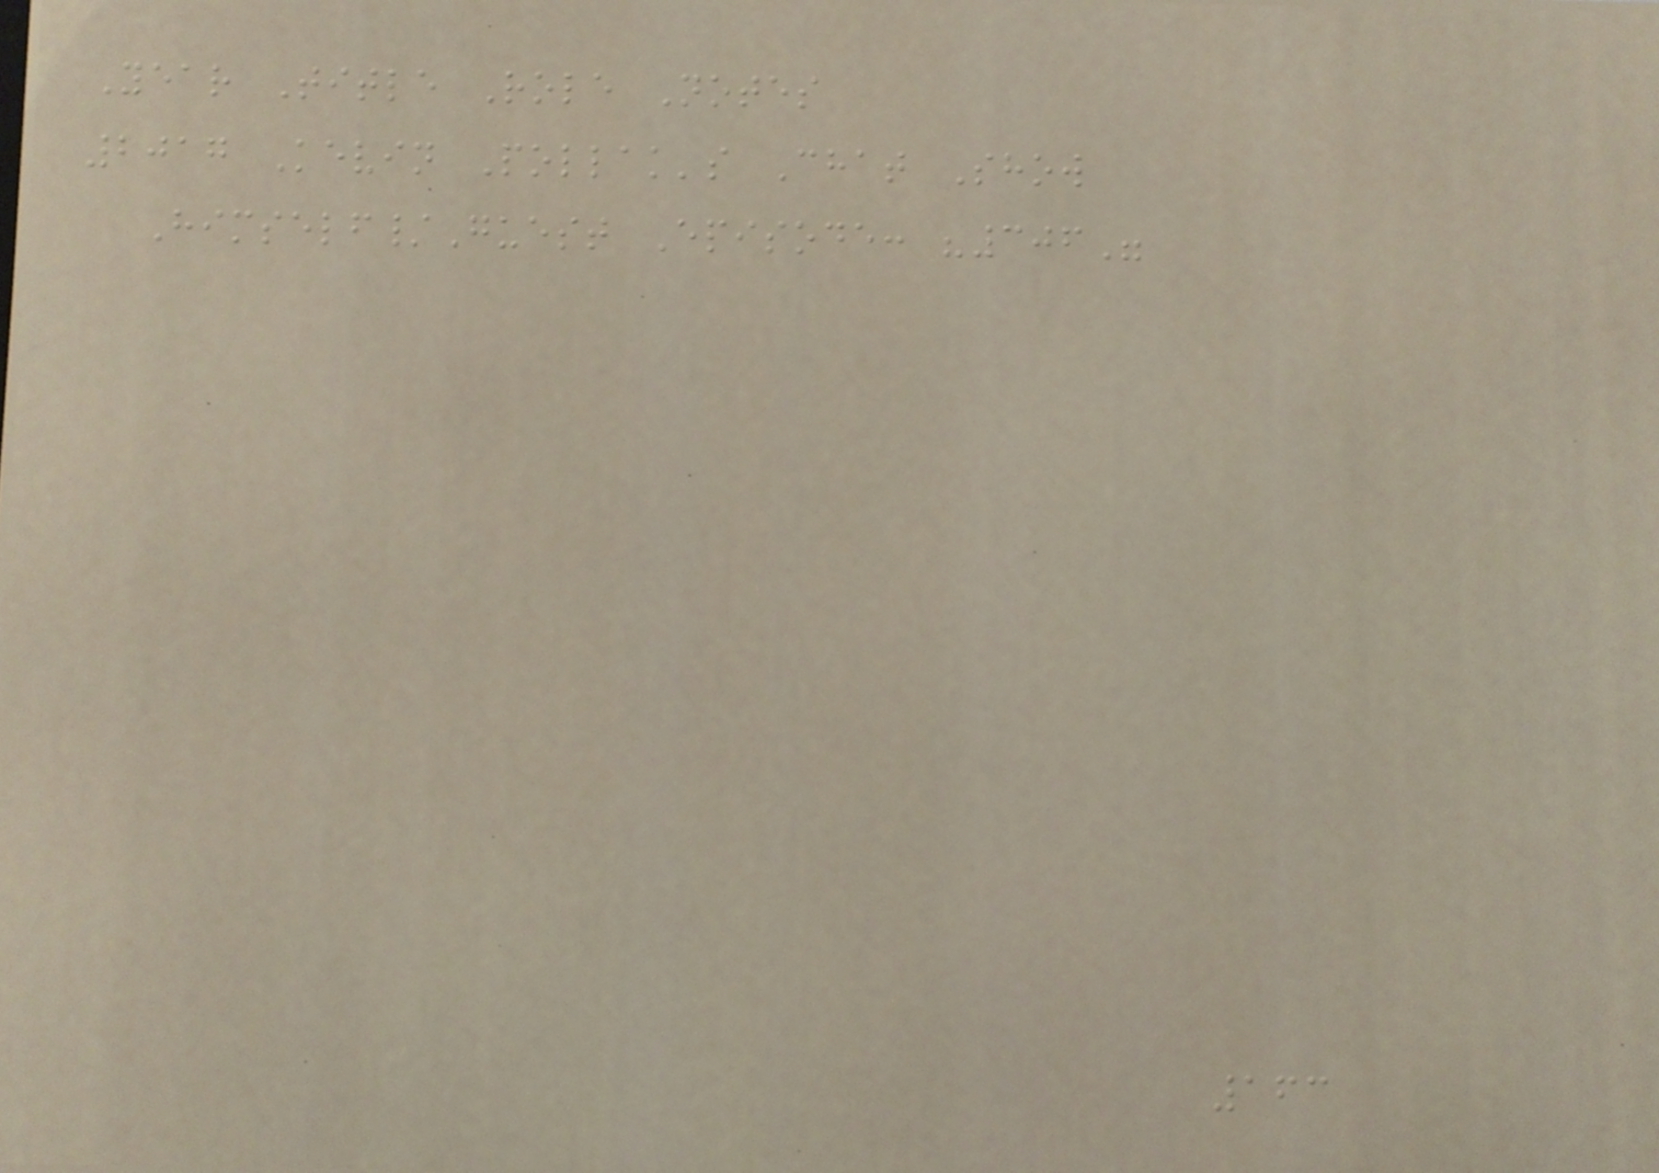Year Title Role Notes
2017 Kevin Pollak's Chat Show
Himself/Guest Episode: "306"
163
